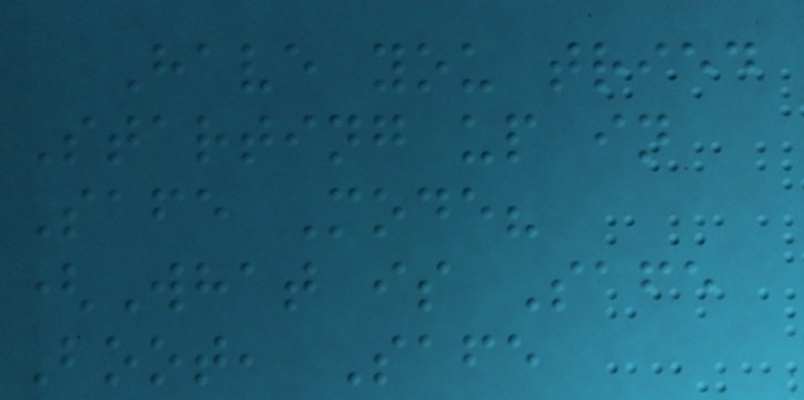Have you tried
Starting up in
Safe Mode?
(What is Safe
Boot, Safe
